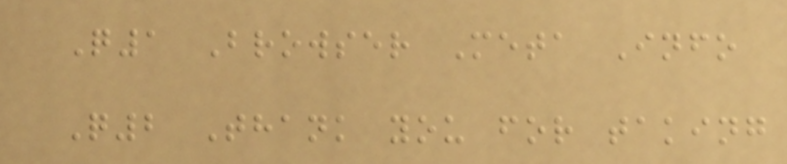Q1 Browser Meta Info
Q2 Thank you for taking
